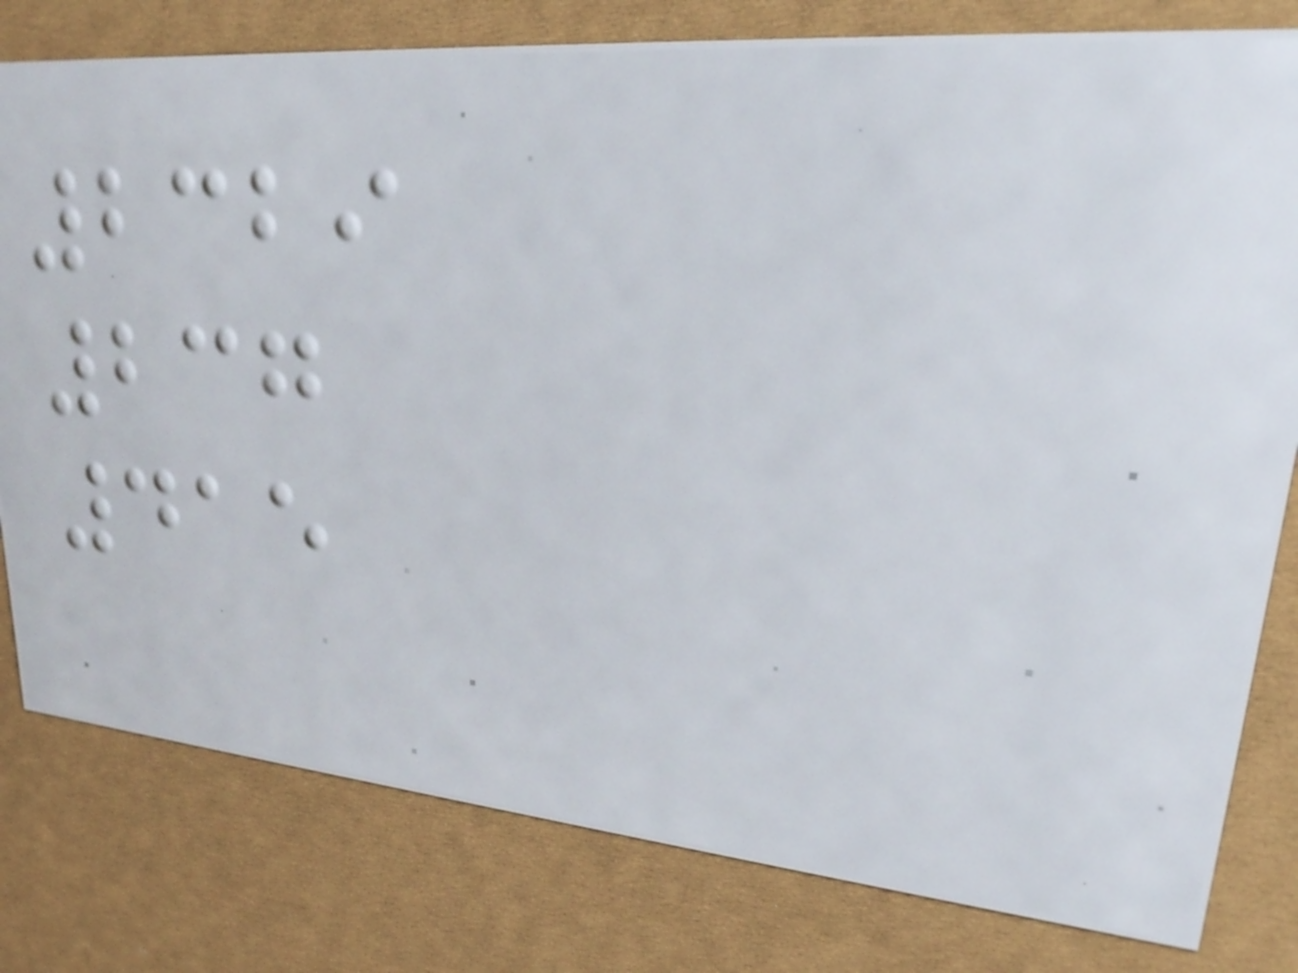2329
237
415
